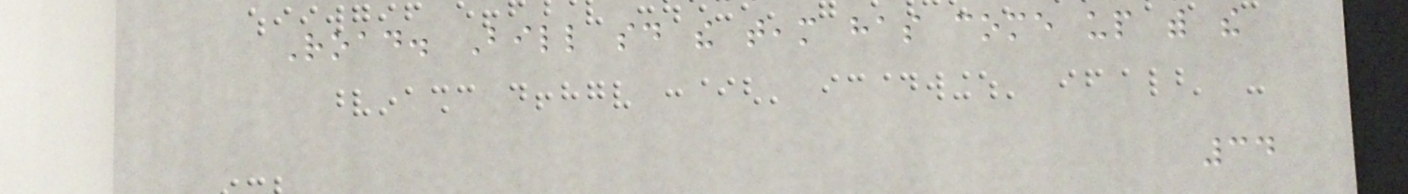Road. Bill said the team has come up with the
34
